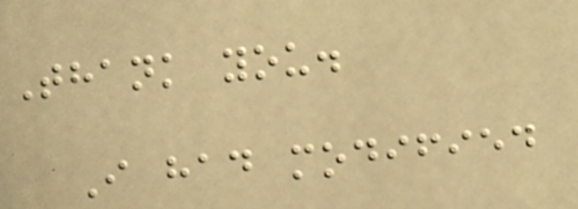Thank you.
I had modified
